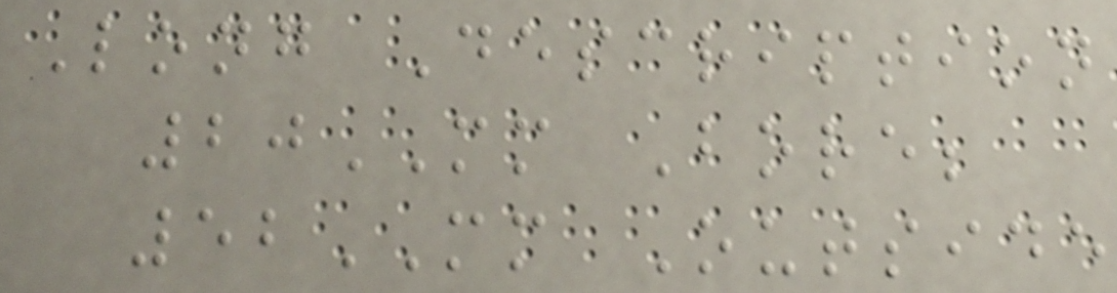Long Description
20MM Bore;
52MM Outside
